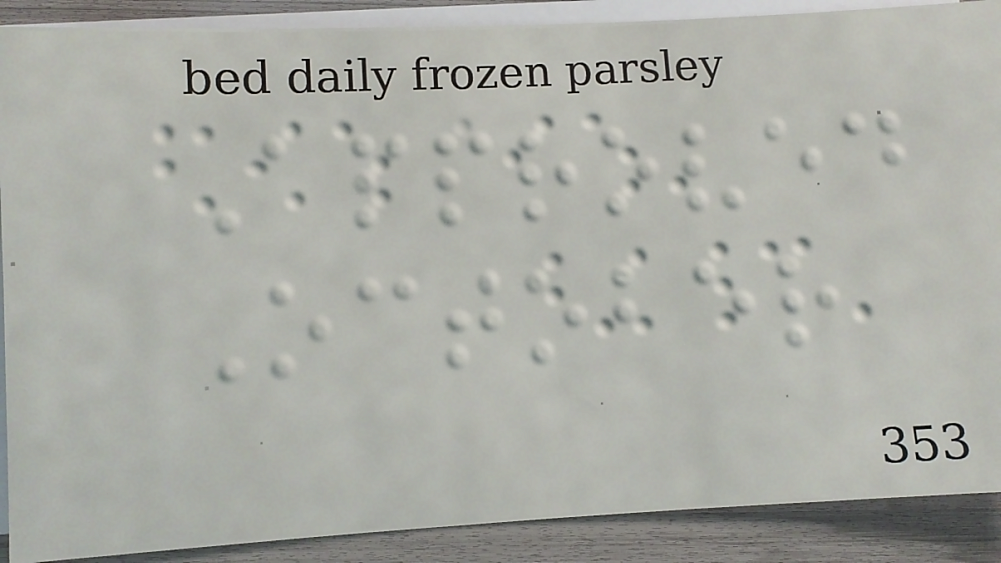Approved
October
